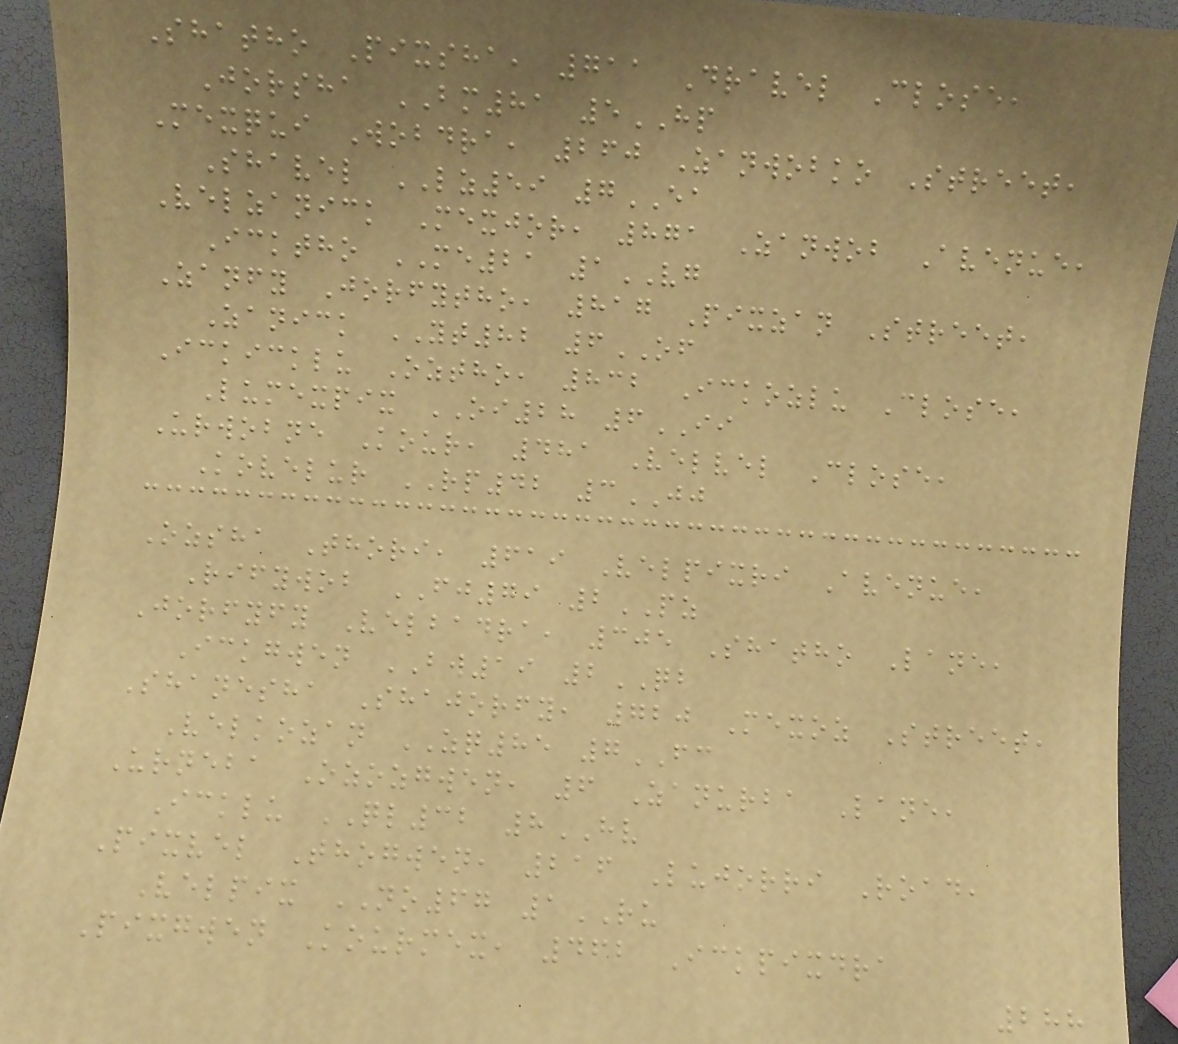Shatho Pixsha, 711 Dravel Close,
Jorsha BM81 5HP
Mexqui Wobdra, 260 Zanwobko Street,
Shavel LZ59 7EA
Velzanick Mexjor, 871 Zanwob Avenue,
Icktho ME21 1VG
Zanfy Jorfytho, 817 Pixzan Street,
Zanick YT82 6OF
Ickicklu Oztho, 832 Ickozlu Close,
Lumexpix OI28 6II
Urwobne Kour, 481 Velvel Close,
Kovelur RP42 3JJ
Ozsha Thori, 619 Velpixri Avenue,
Rifywob FJ79 2PZ
Jorfyfy Velbadra, 305 Shatho Lane,
Ickgwen BW19 2QB
Shanesha Shajorfy, 720 Mexoz Street,
Velkozan ZQ85 7FC
Urneba Ozozgwen, 6 Zanurba Lane,
Icklu QL32 8HV
Pixvel Thogwen, 216 Lujorri Road,
Velpix NO67 1RU
Pixgwen Kourmex, 462 Ickpixdra
288
